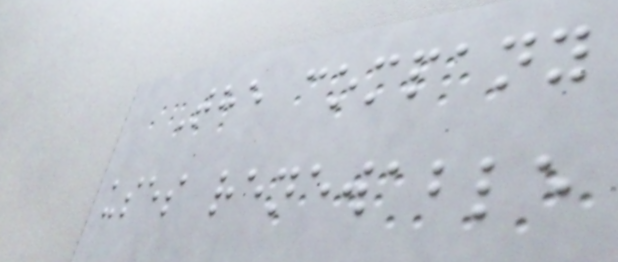The company
uses renewable
